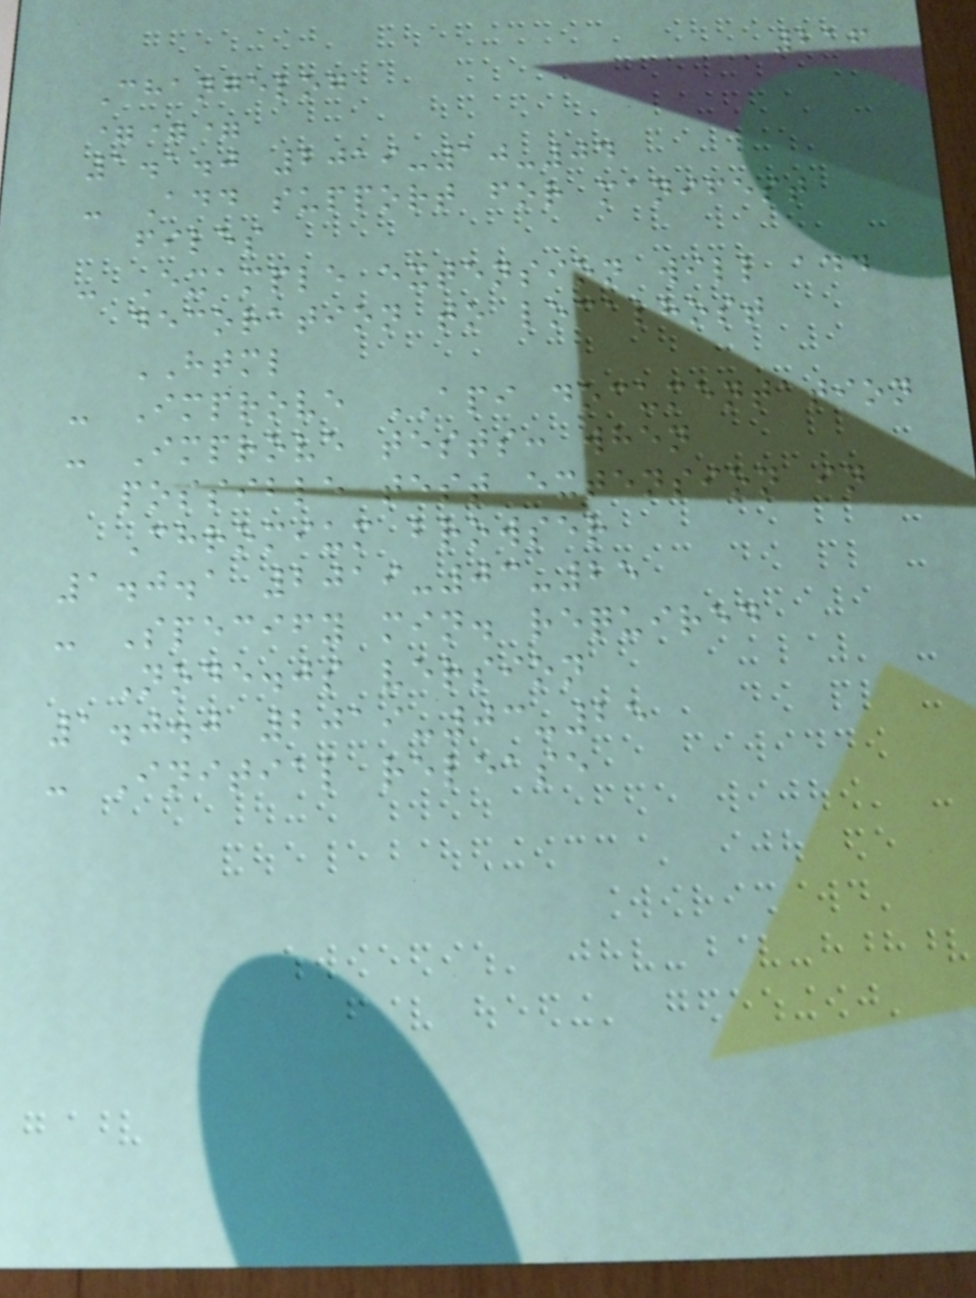216
Changelog
===
1.1.0 2019-10-04
- Add support for manifest
files
- Example extension will add
decoration to localhost
HTML
- Improve API documentation
- Improve tests: when
possible test extension in
Chromium browser
1.0.1 2019-03-25
- Specify min. required
Node.js version
1.0.0 2019-03-25
- Initial release
